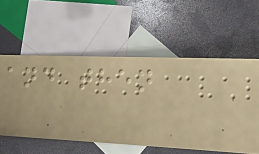and then
